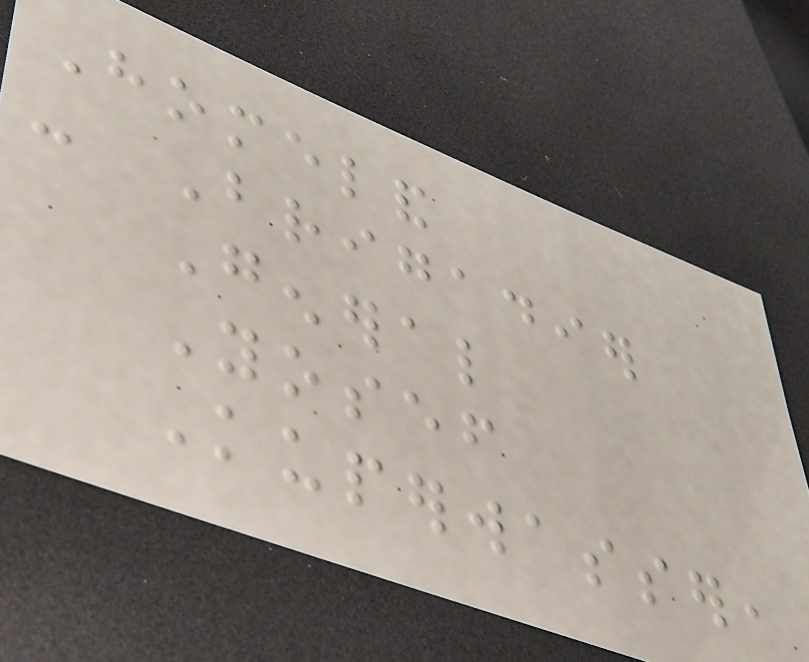Homeland
- Brigadier
General
Yosef
Kuperwasser,
